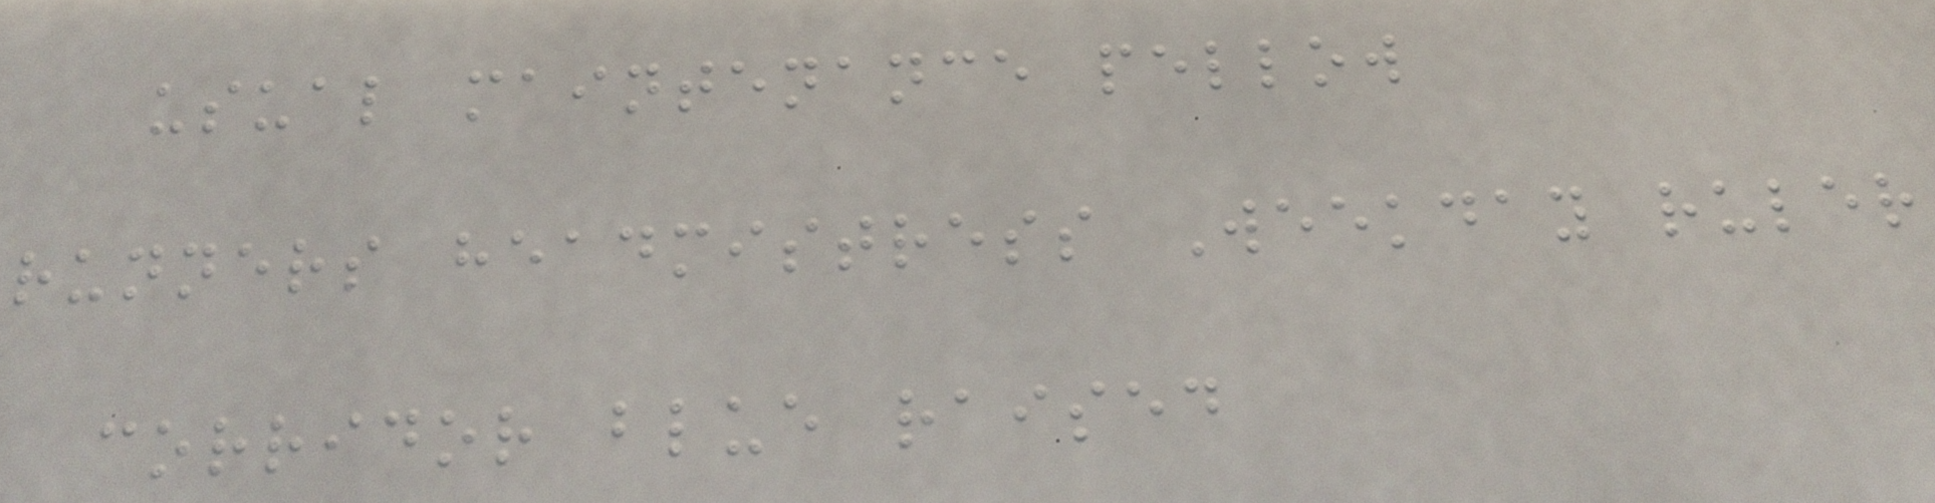usual maintenance pellow
runners headmistress Weekday ruler
corridor blue raised
